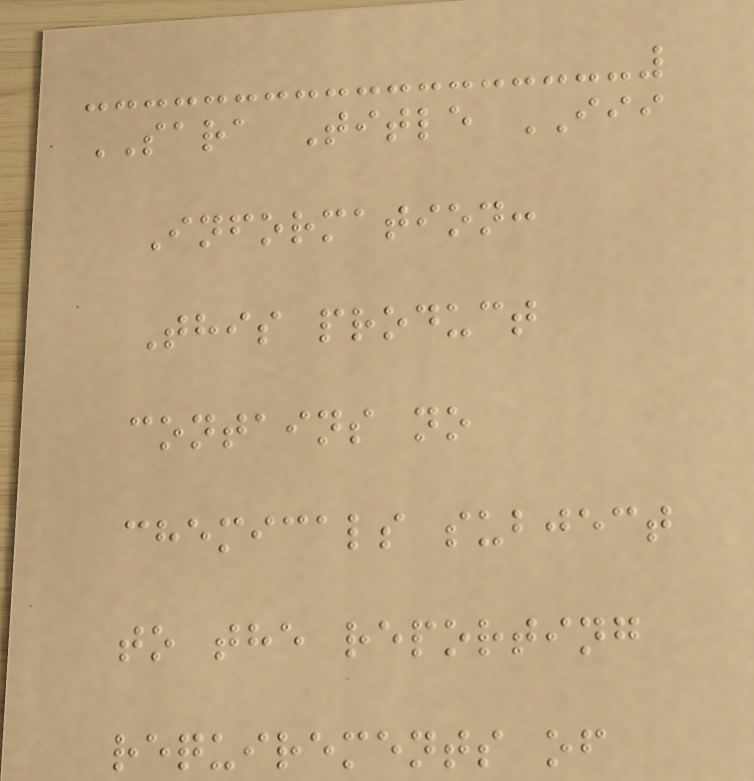SARA Title III
Information:
This product
contains no
chemicals subject
to the reporting
requirements of
